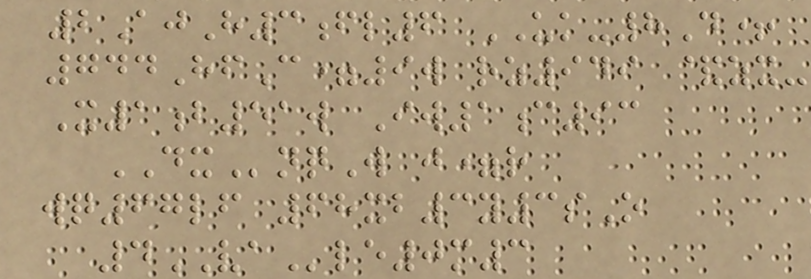2AjH3fl6 UK-8D+
744HfC=9w rz949 &zx-
X1b51w Iw1c93
DXnqW j=r
wq67lf 68xb3y3sO
4VAle0m3
